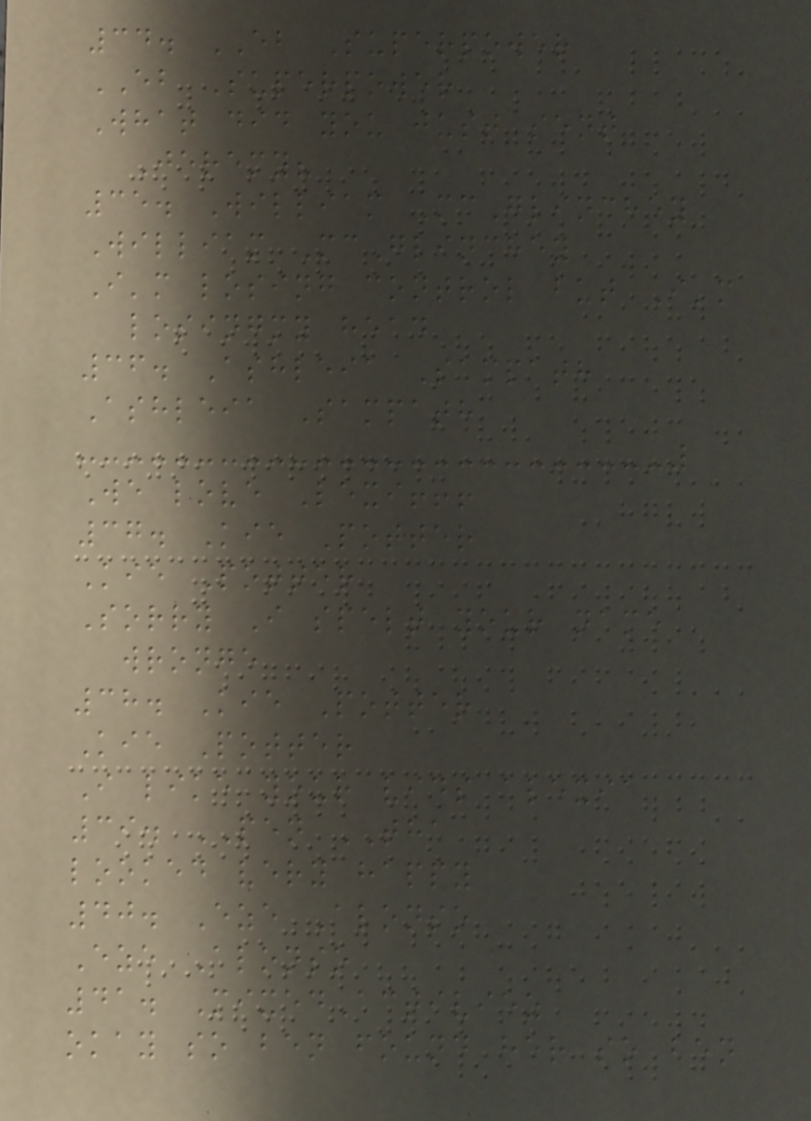34. EB Superpower
EB Superpower
What did you just sent
Jeremy?
35. William McGlinchey
William McGlinchey
I'm losing control but I'm
losingmy head
36. Ashleia Sampath
Ashleia Sampath
We love Lexi!!!
37. Kie Potter
Kie Potter
Sorry I spelt your name
wronge
38. Kie Potter
Kie Potter
I like your vids alexia
39. PEN THA
looked very happy
40. Eze Alonso
Eze Alonso
41. MixedActiviez
okay so ben found her so ben
